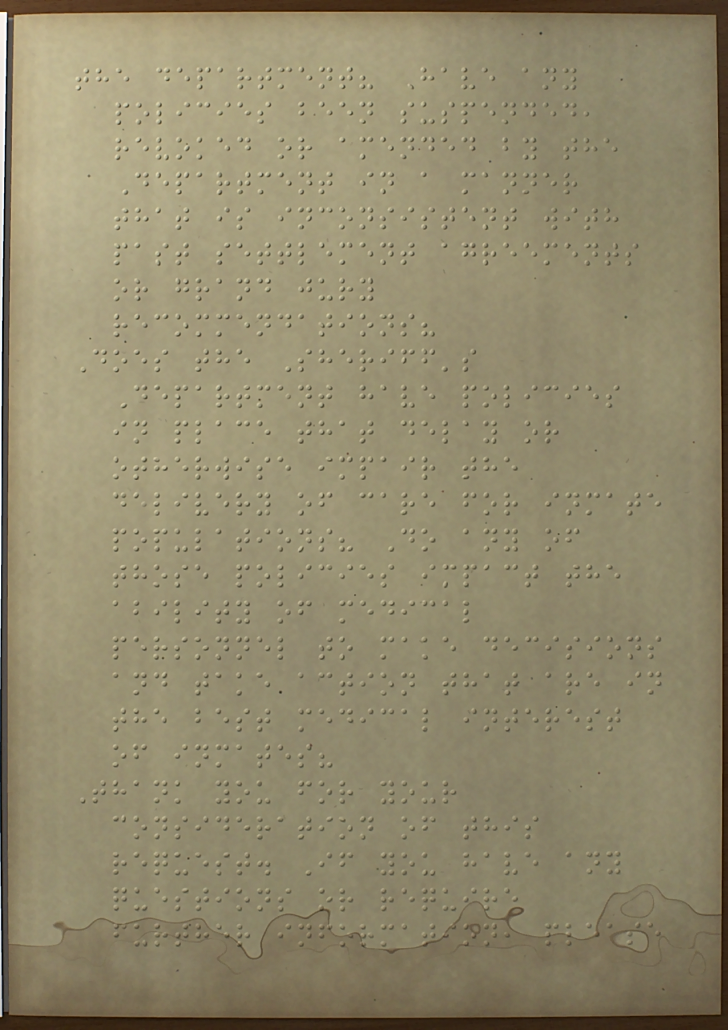the department? Have any
policies been suspended,
revoked or amended by the
Department in a manner
that is inconsistent with
past settlement agreements
or grand jury
recommendations?
Does the Sheriff's
Department have policies
in place that delay or
otherwise impair the
delivery of care for inmate
populations? Do any of
those policies impact the
ability of medical
personnel to make decisions
and take action that are in
the best medical interest
of inmates?
Thank you for your
consideration of this
request. If you have any
questions or require
further information, please
